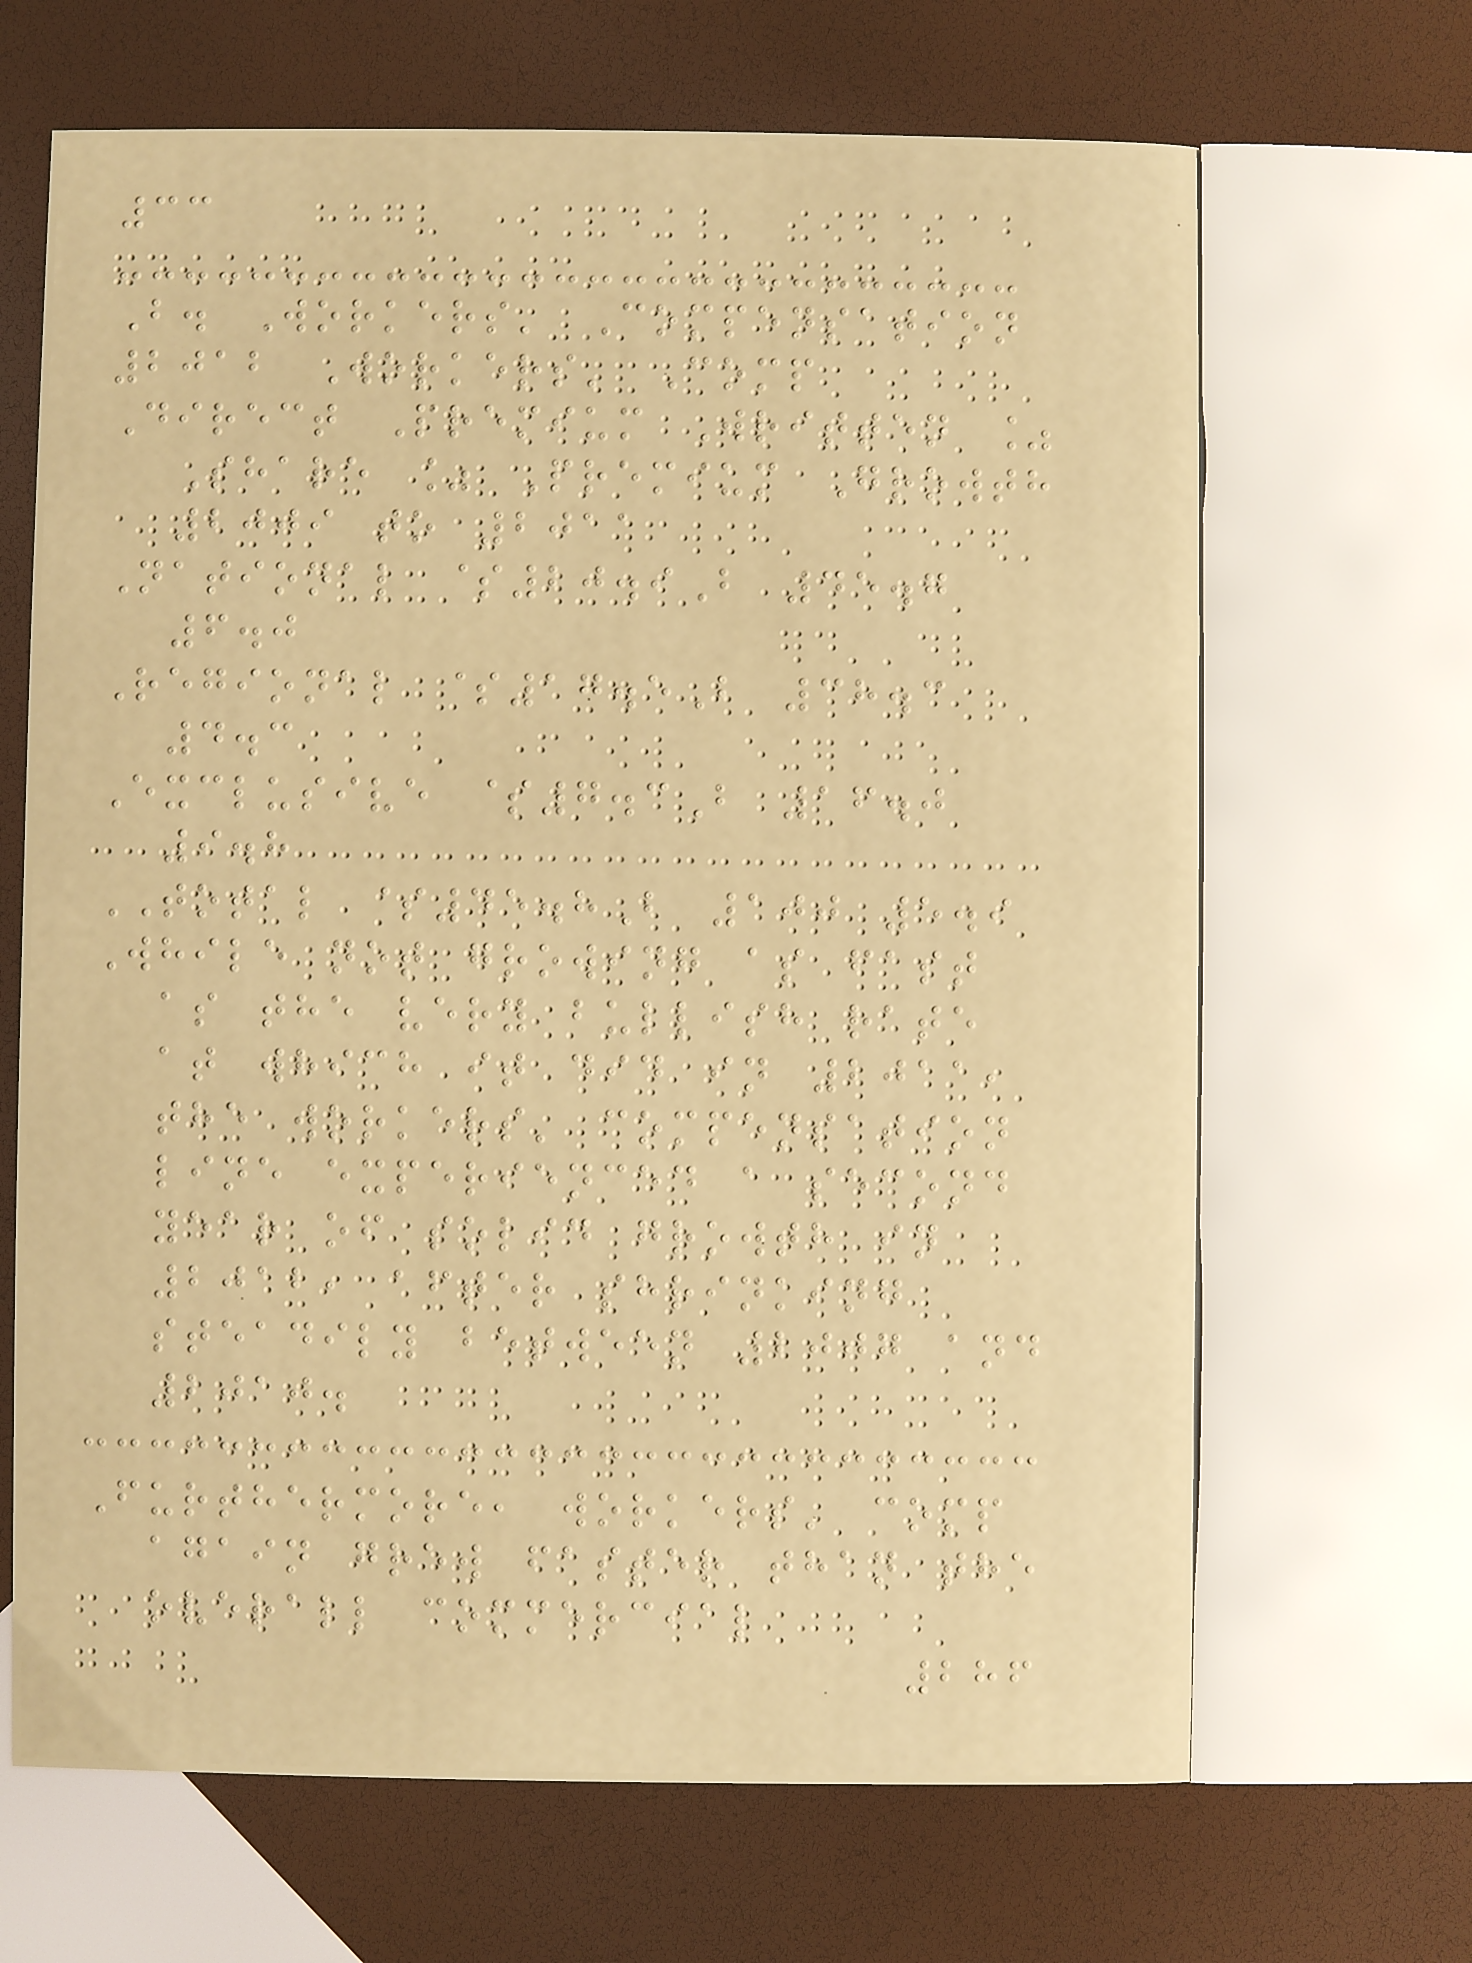33
B. Workers' Compensation
2012 Workers' Comp
Direct Premium Written %
Share % Premium Growth
2009 to 2011
National $20.9B 45.7
6.0
Regional $17.5B 38.3
4.3
Exclusive $7.3B 16.0
9.8
TOTAL $45.8B 100 5.9
While not growing as fast
as the very bullish rate
at which it did in 2011,
the workers' compensation
line experienced a second
year of solid growth in
2012, after shrinking
steadily between 2007 and
2010.
Furthermore, workers' comp
again grew faster than the
overall commercial
286
